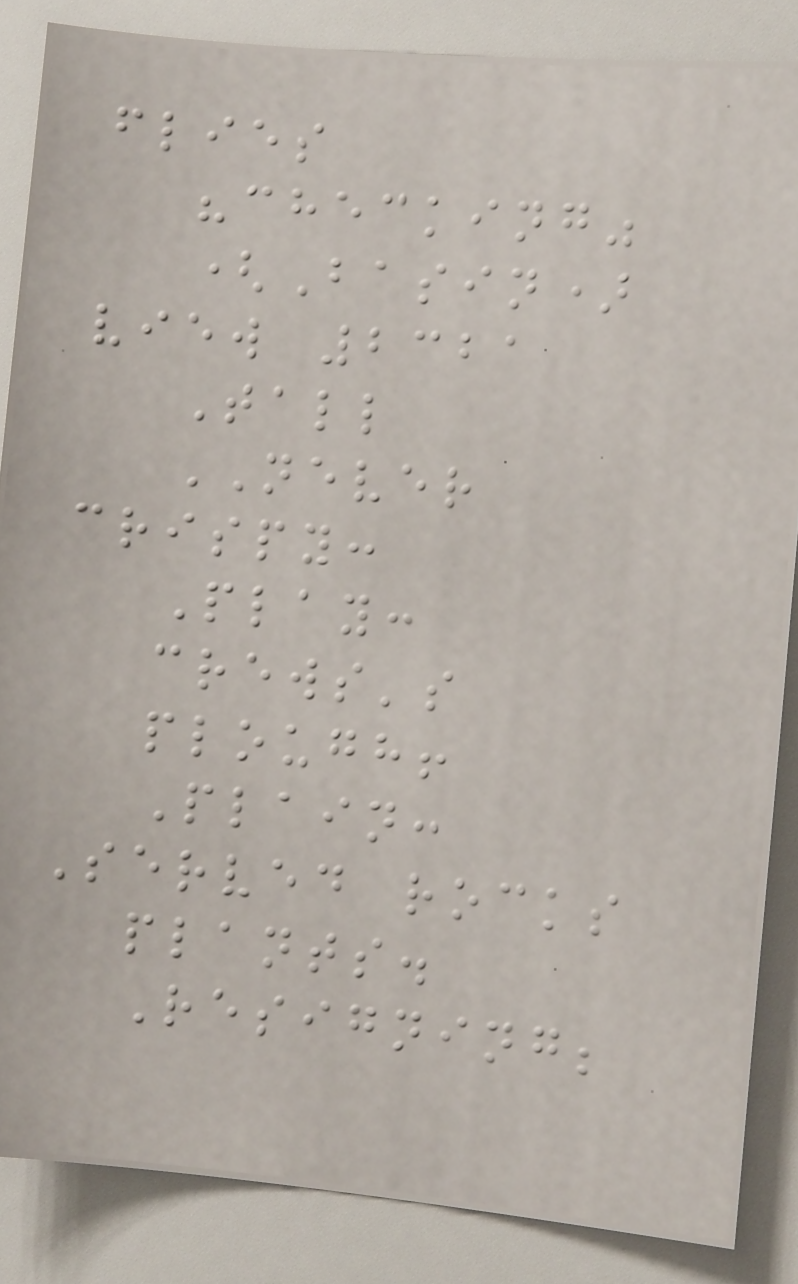flies
"checking"
(Basin)
view 2321
Tall
NEVER
crispy:
Play:
crews's
plough!
Plain:
Served rocks
plants.
Resigning;
